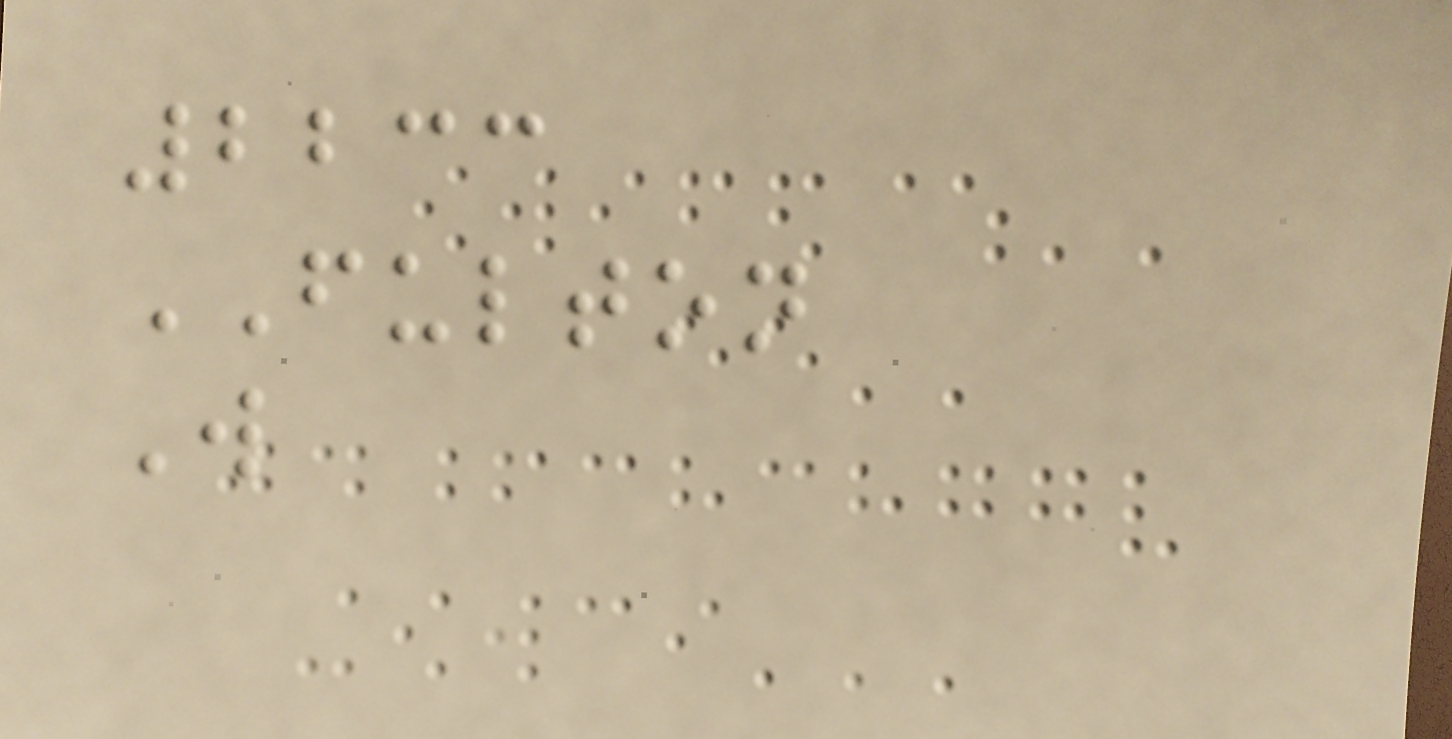2233
FULTON
W
